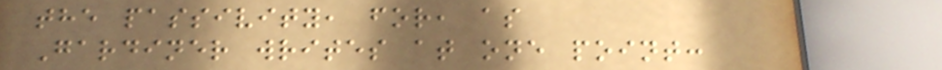the passivity, for, as
Gardiner writes at one point:
